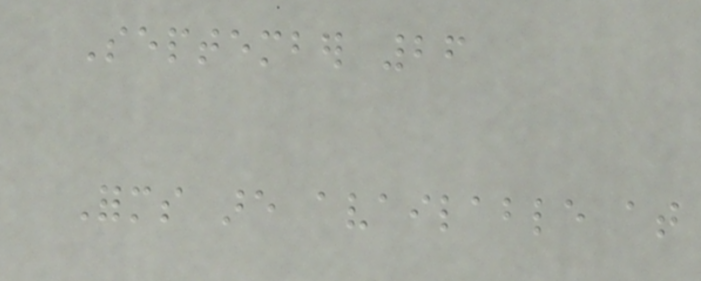September 26
Forms are available at
